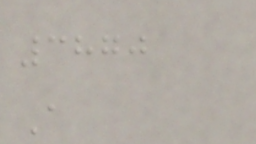3870
A
